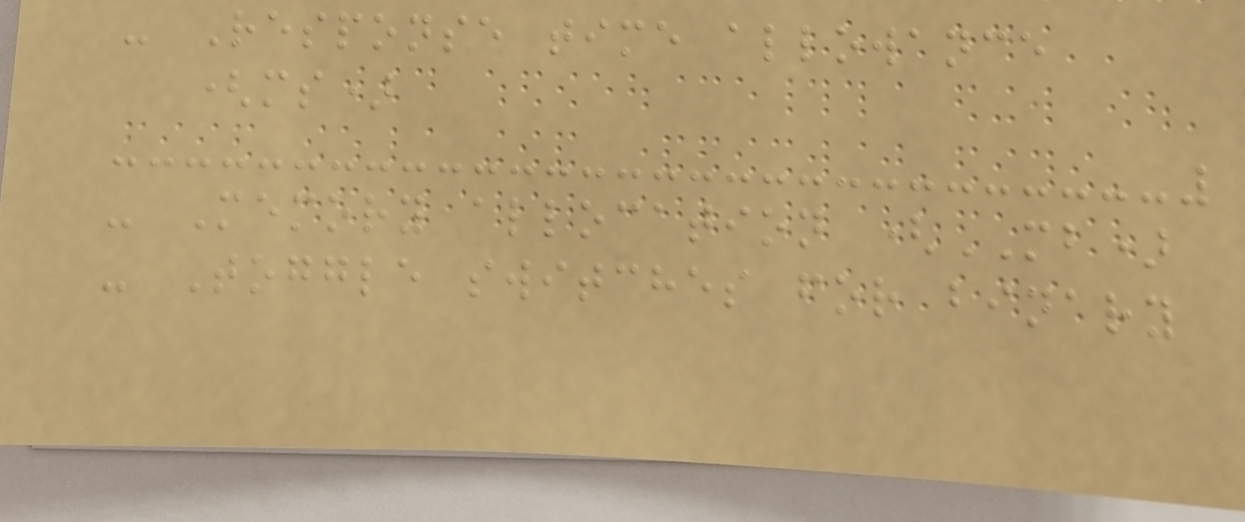- Response time allowance
(ms)
- Memory allocation (MB)
- Toggle switches for binary
